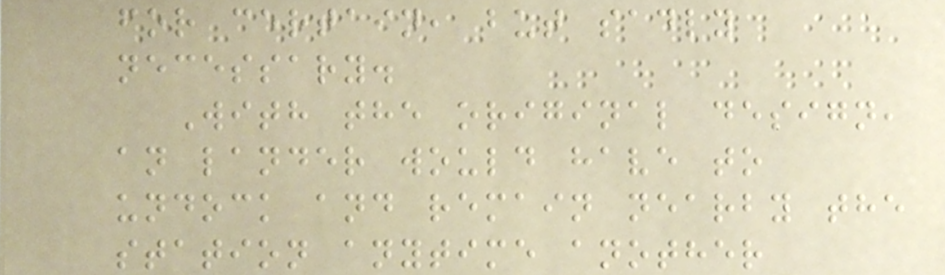for certain, but sadly
necessary.
With the original design,
an lander would have to
undock and remain nearby the
station anytime another
